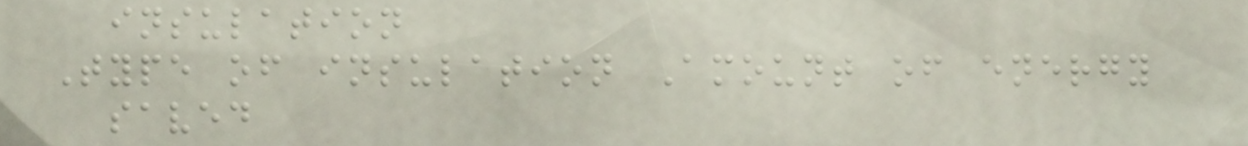insulation
Type of insulation Amount of energy
saved
